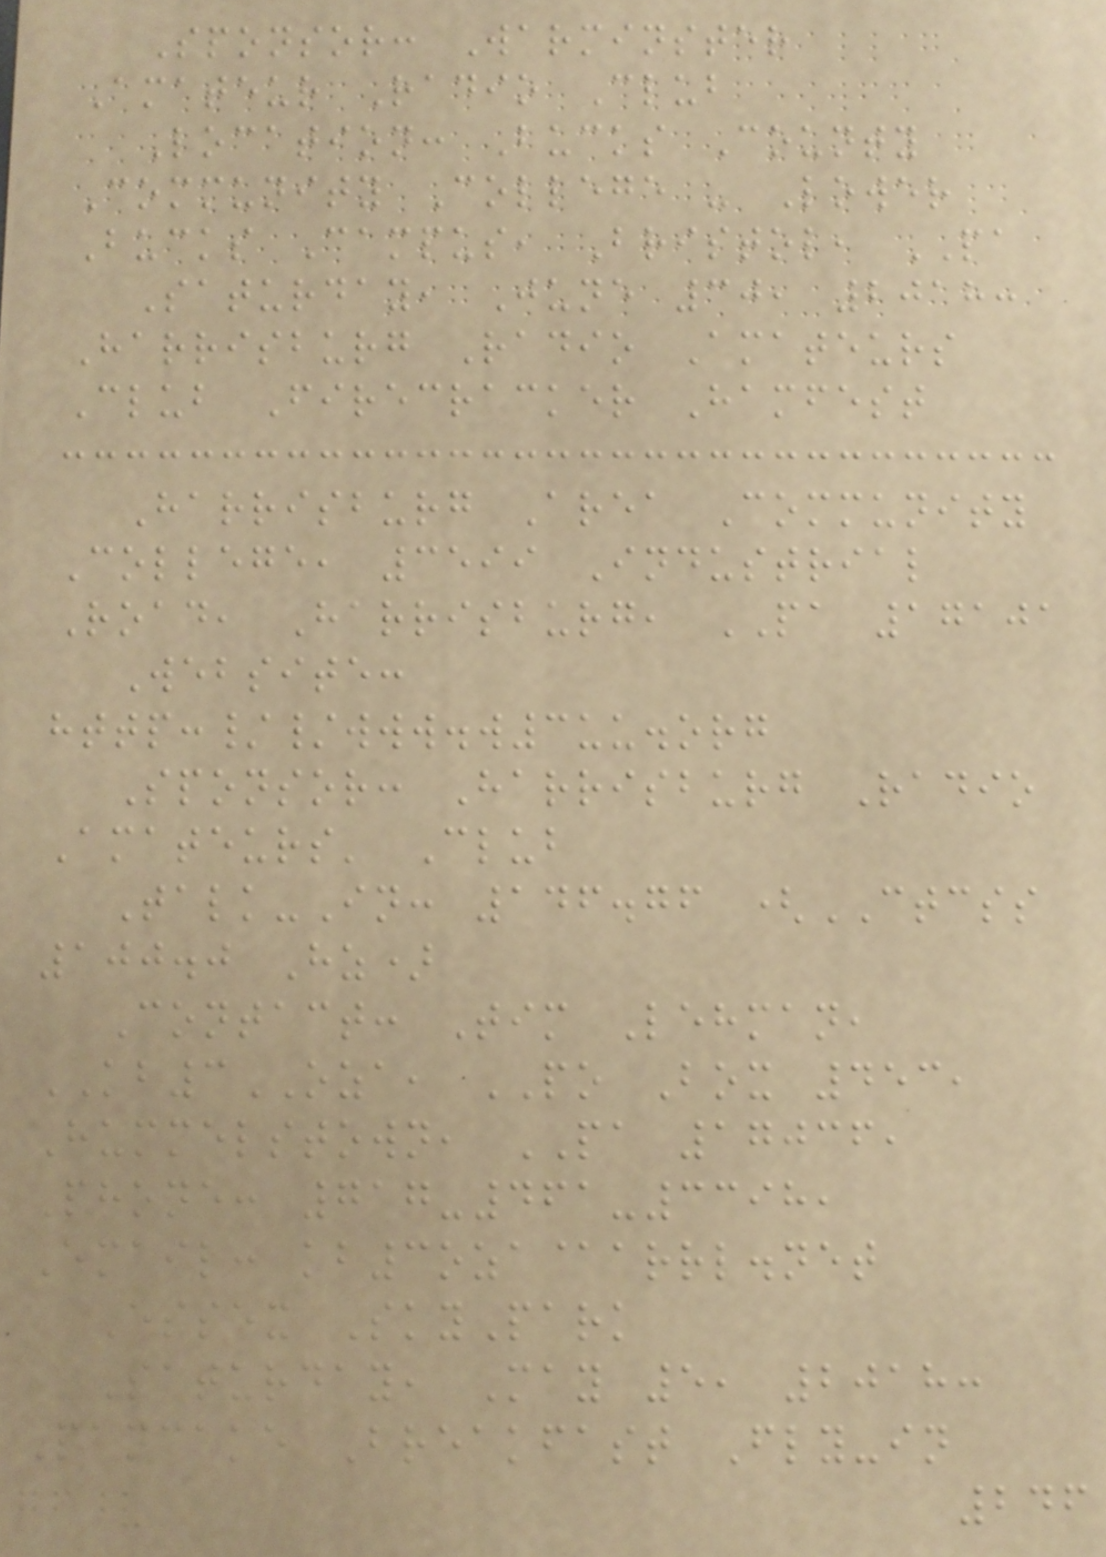Sponsor: Warminster
Amateur Radio Club
Location: Bucks County
Community College - Lower
Bucks Campus, Bristol, PA
Saturday, June 30, 2018:
Harrisburg Radio Amateurs
Club Firecracker Hamfest
Harrisburg Area Community
College, 3599 Industrial
Road, Harrisburg, PA 17101
Website:
http://www.w3uu.org
Sponsor: Harrisburg Radio
Amateurs' Club
Talk-In: 146.76 (CTCSS
100.0 Hz)
Contact: Tim Lehman,
KB3OZA, PO Box 453,
Hummelstown, PA 17036,
Phone: 717-461-3398,
Email: kb3oza@arrl.net
Essex SkyPark
Saturday, May 5, 2018:
Pancake Breakfast Fly-in
246
